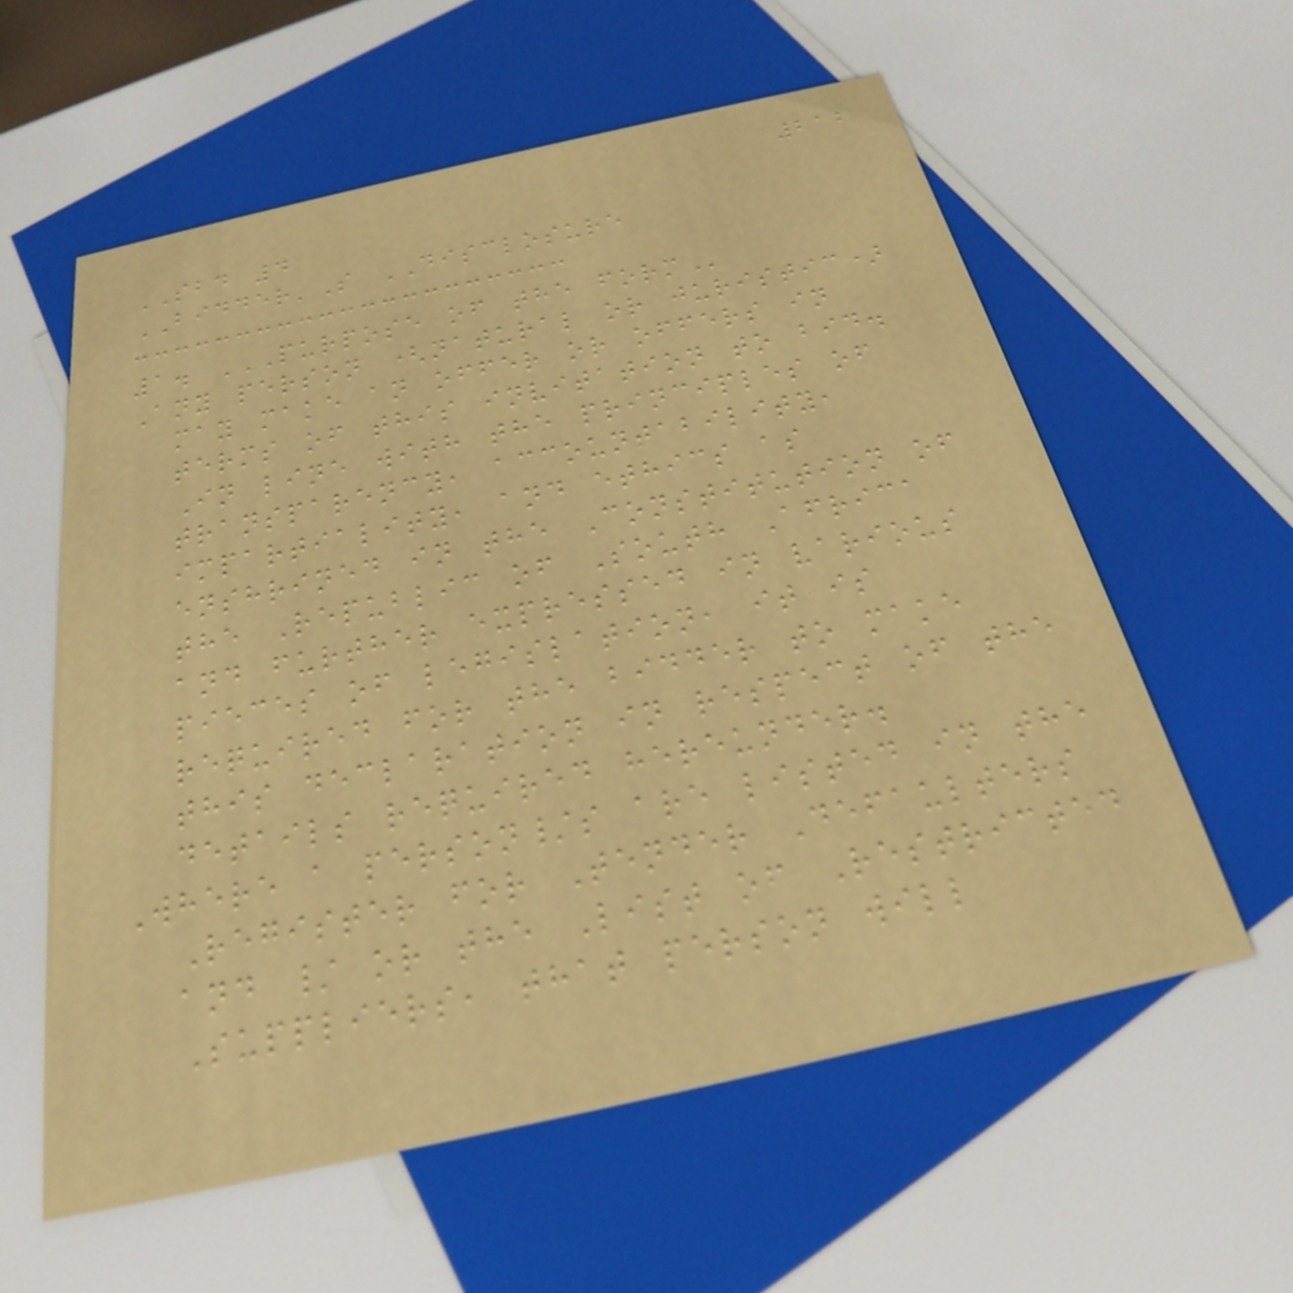212
SBD 4
BIDDER'S DISCLOSURE
1. PURPOSE OF THE FORM
Any person (natural or juristic)
may make an offer or offers in
terms of this invitation to bid.
In line with the principles of
transparency, accountability,
impartiality, and ethics as
enshrined in the Constitution of
the Republic of South Africa
and further expressed in various
pieces of legislation, it is
required for the bidder to make
this declaration in respect of the
details required hereunder.
Where a person/s are listed in the
Register for Tender Defaulters
and / or the List of Restricted
Suppliers, that person will
